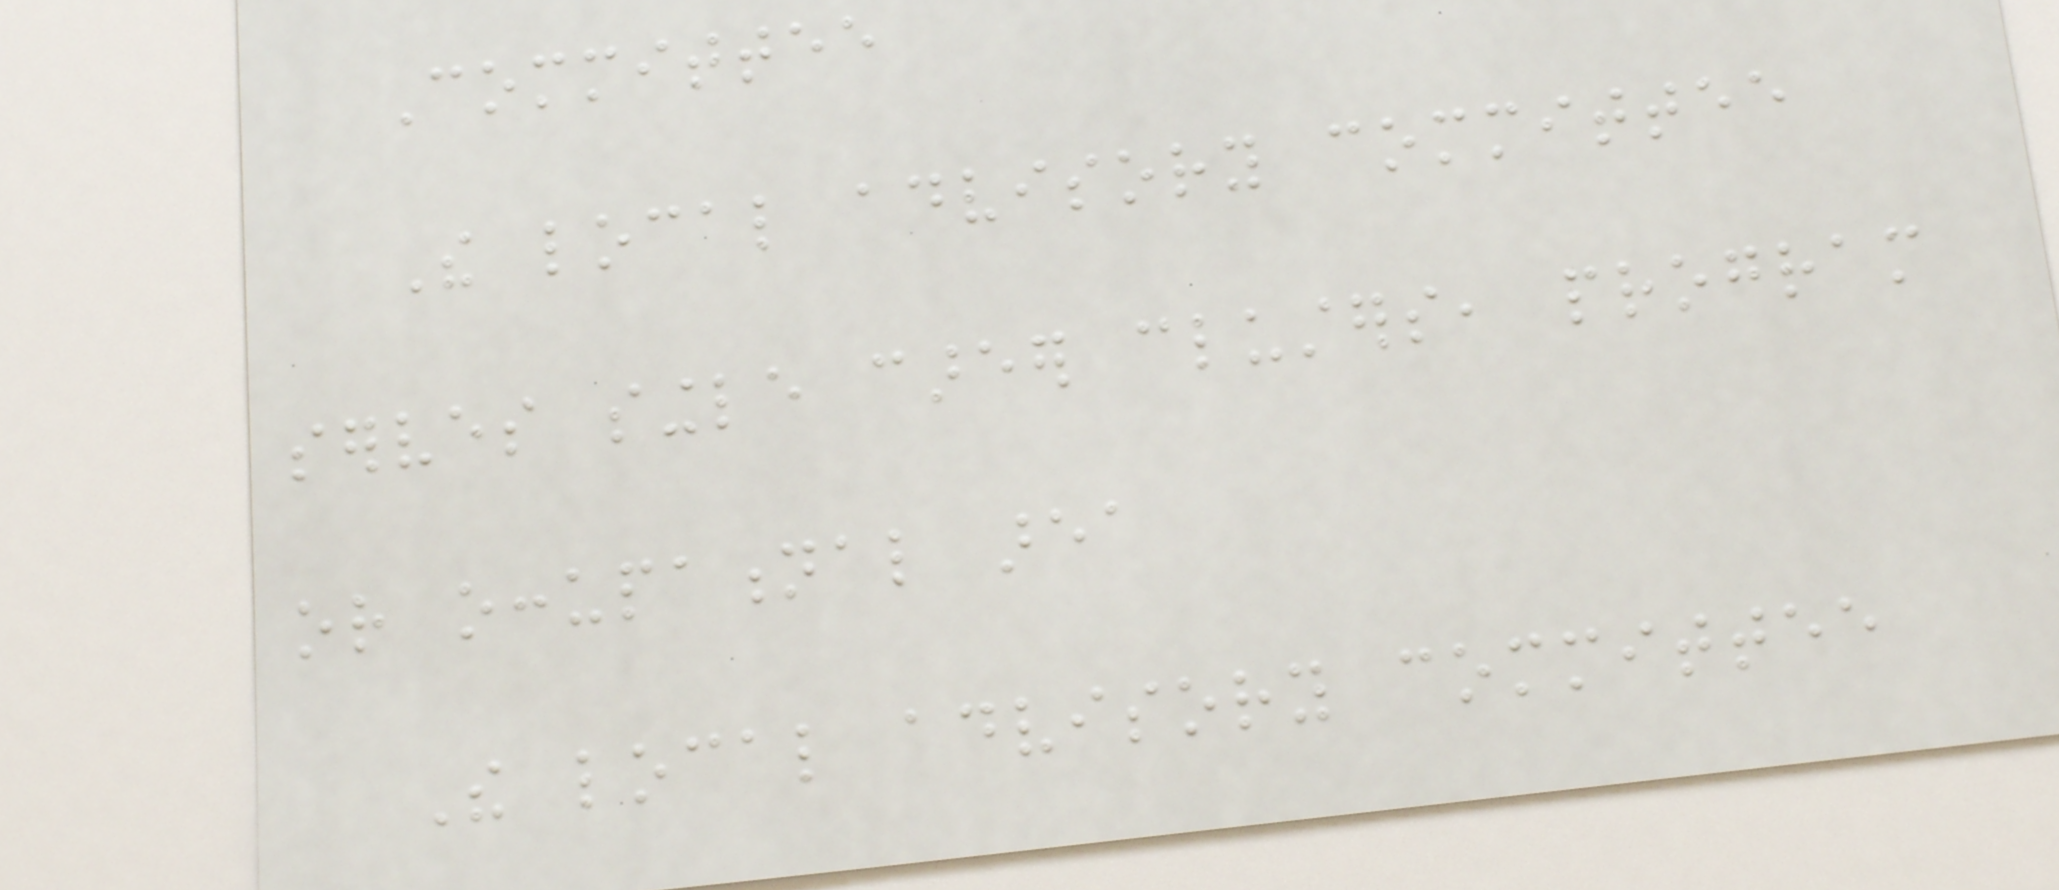Committee
The local advisory committee
serves single career clusters, program
or occupational area
The local advisory committee
